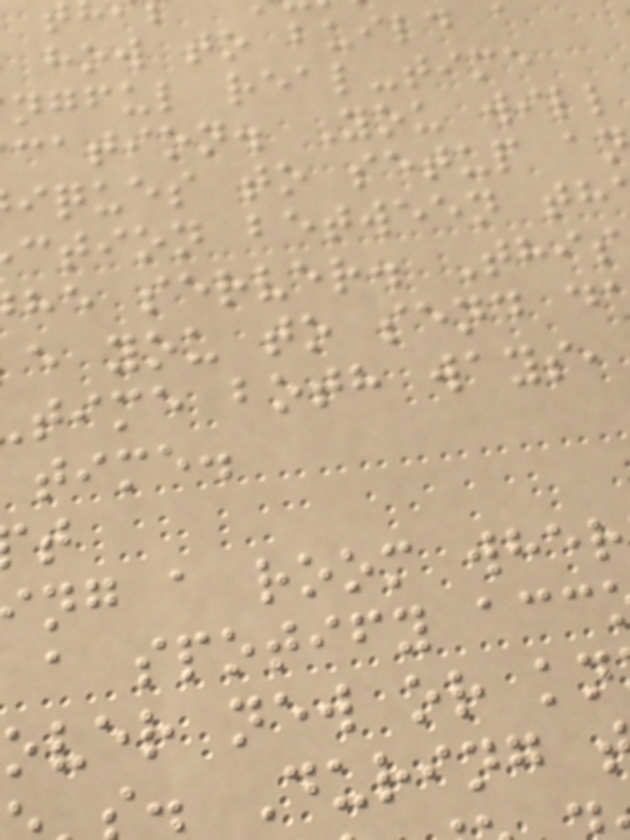how to build a
ngful real-time
cation. You will
iques to setup a
ction between th
he server. This
e you to send d
time both ways,
time.
ng a room wher
a spotify acc
over new or kn
. During
